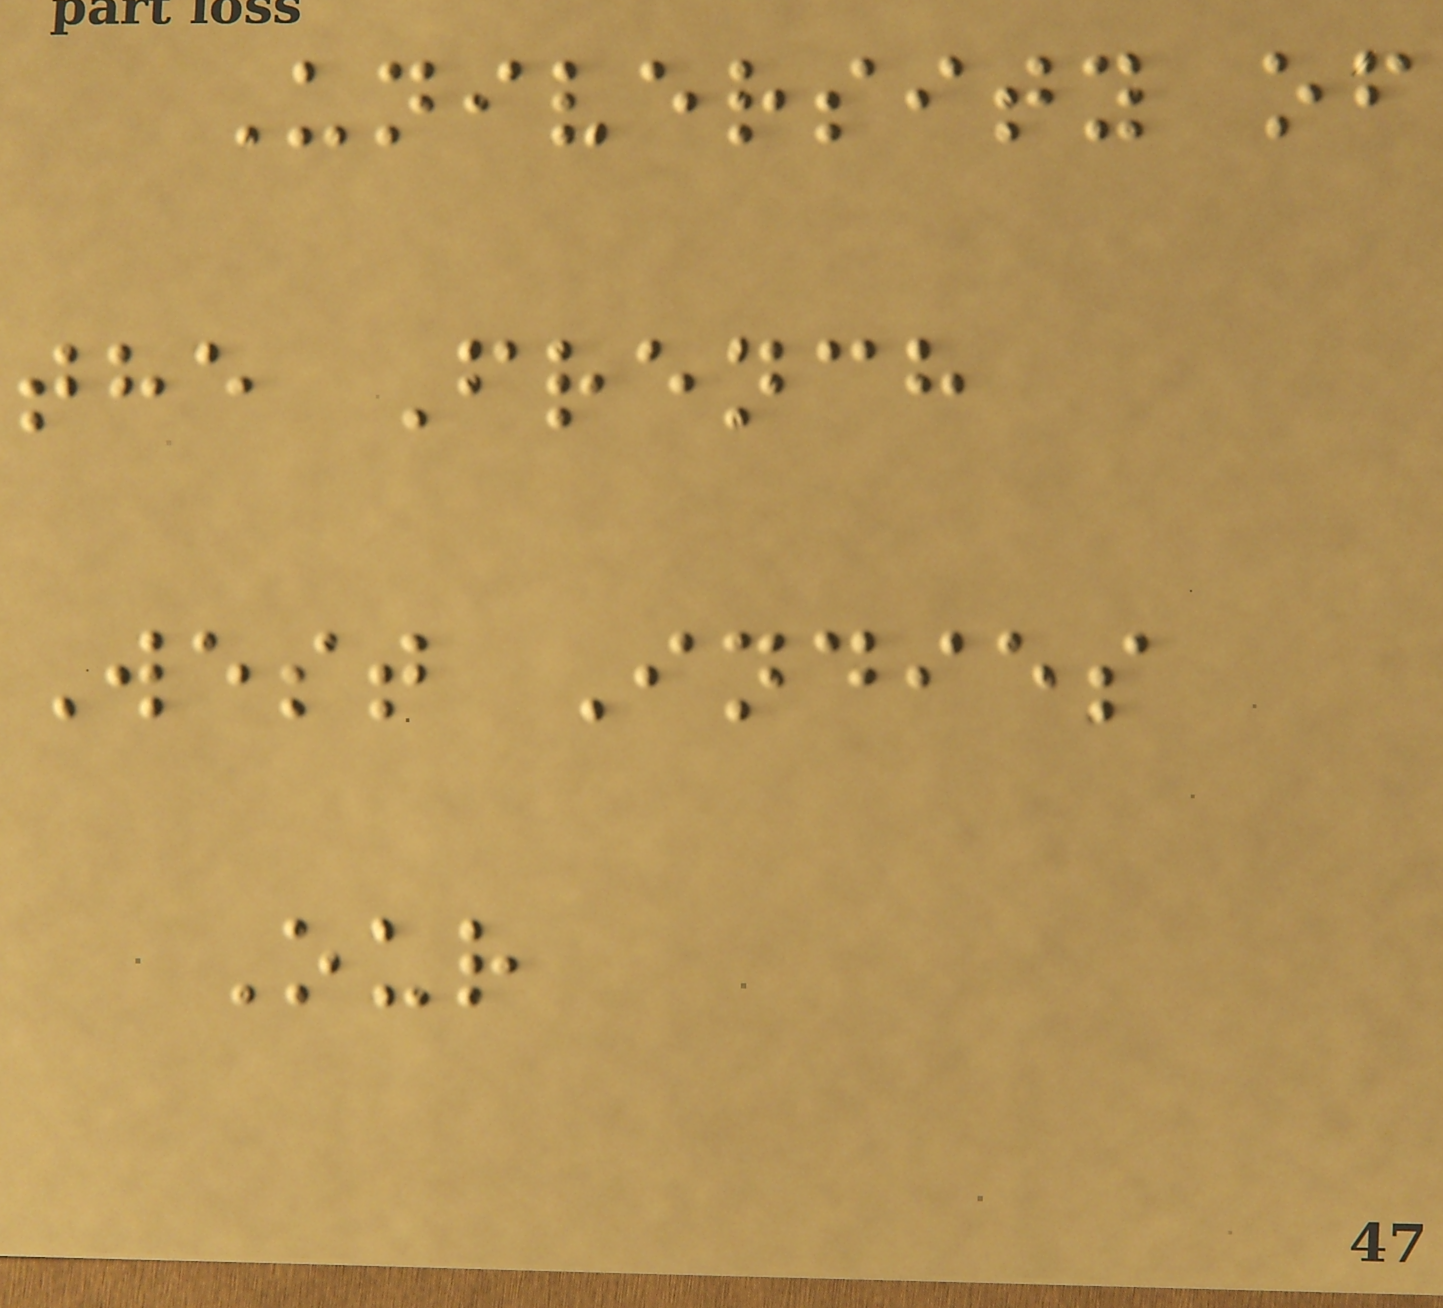University of
the French
West Indies
Our
